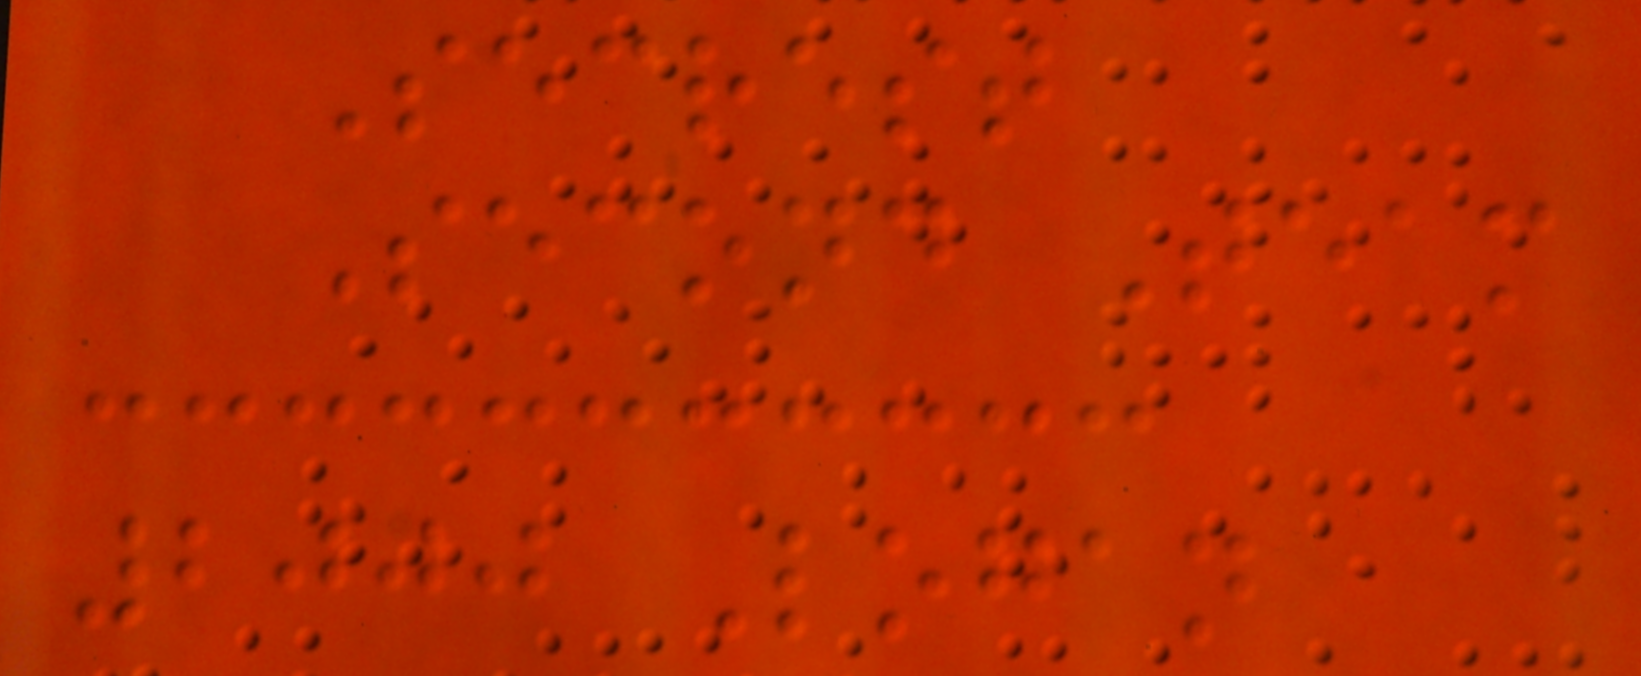Secrest
Second Team
2000 Logan
